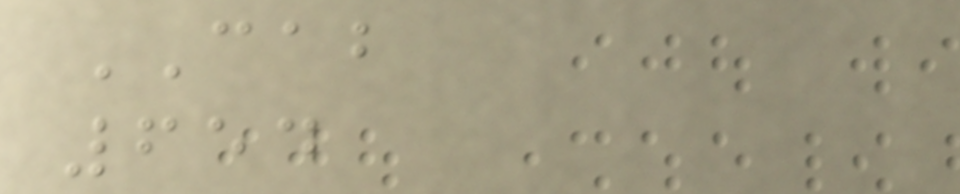CAB
654
